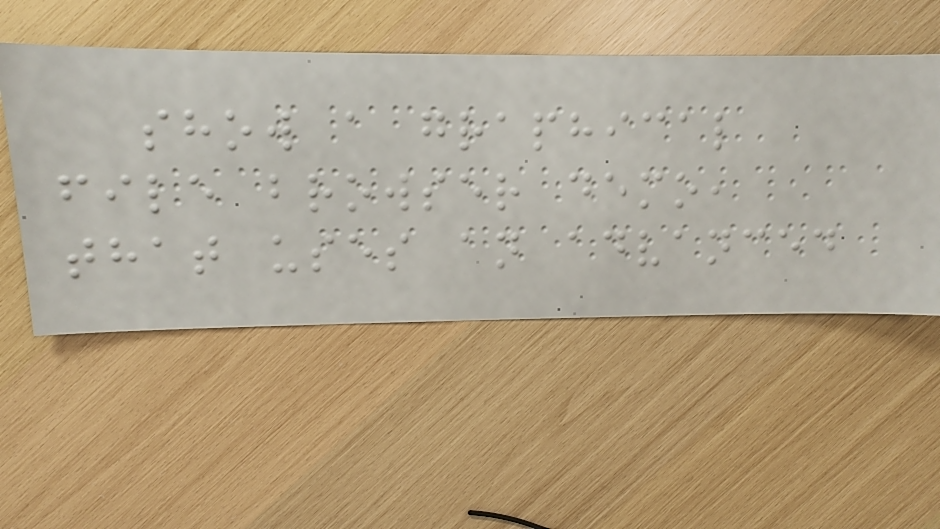show a graphical
file browser demo,
that uses an advanced
